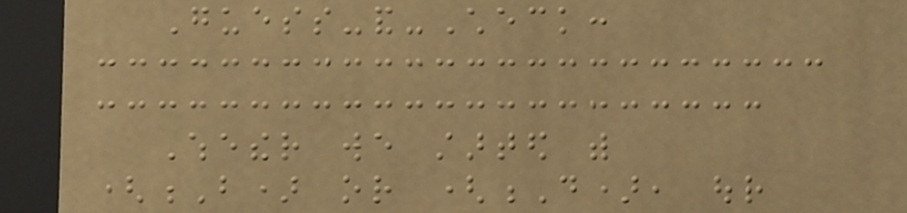Guess-and-Check:
Whether we started with
(B) or (D), our
